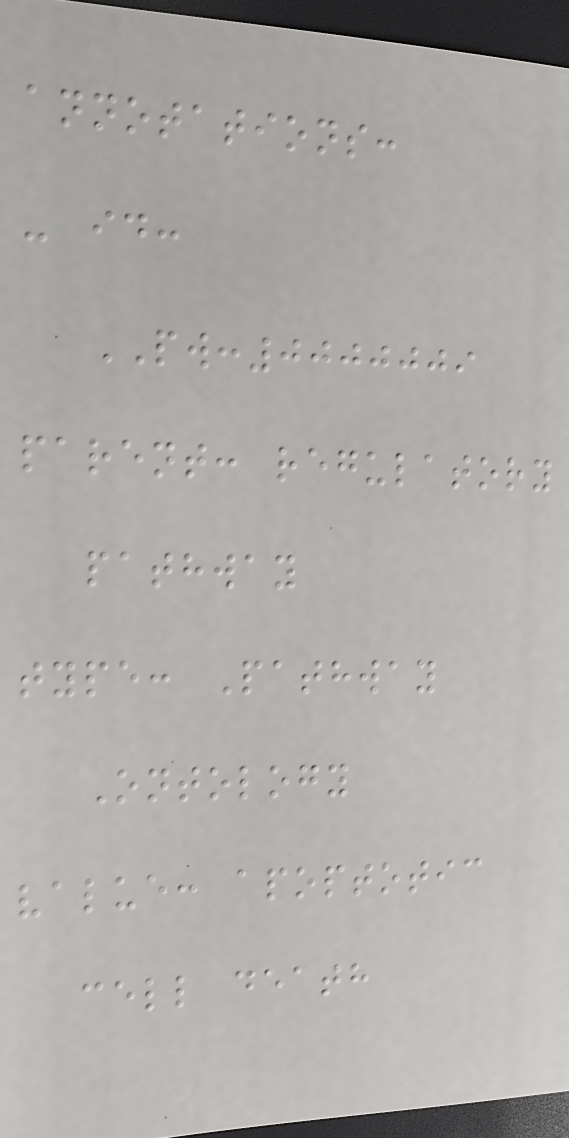annotations:
- id:
PW:0000009
parent: regulatory
pathway
type: Pathway
Ontology
value: apoptotic
cell death
